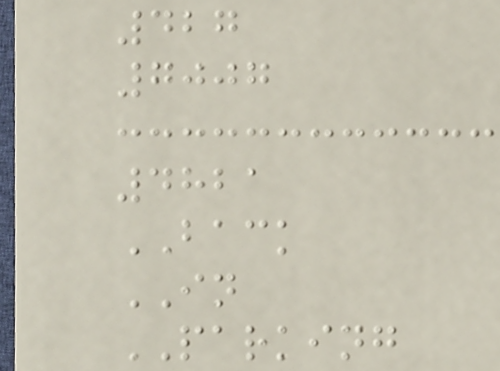427
7007
4821
BACK
IN
PARKING
